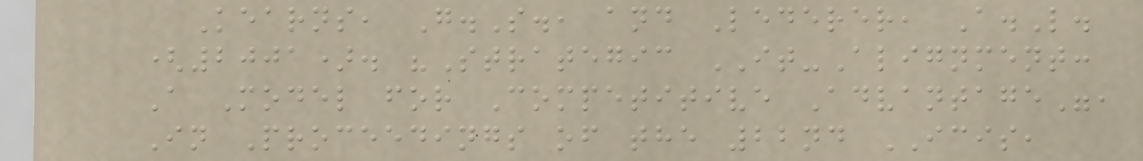Kearns, G.S., and Lederer, A.L.
(2001). "Strategic IT-Alignment:
A Model for Competitive Advantage",
In Proceedings of the 22nd ICIS,
